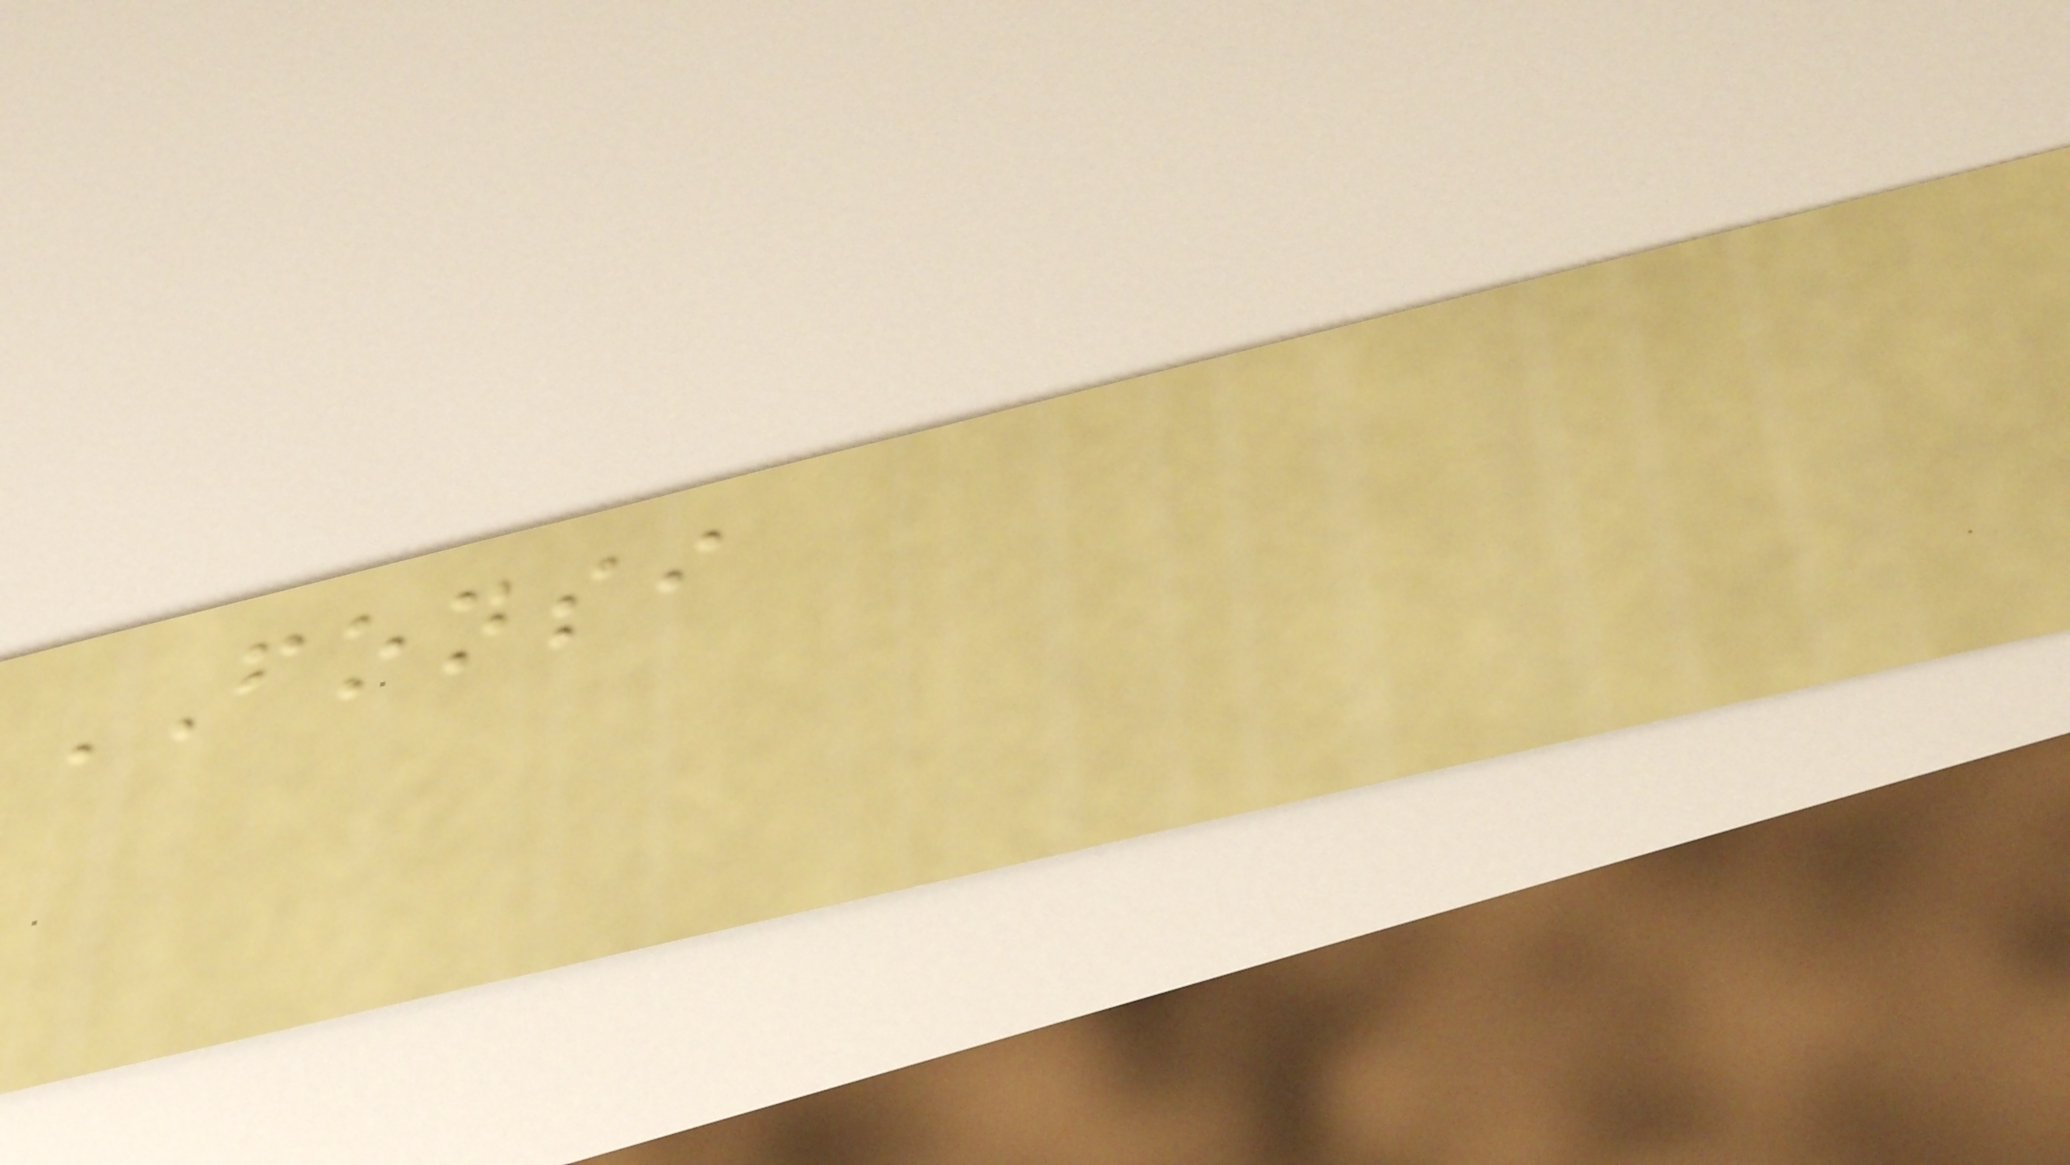FONSI
